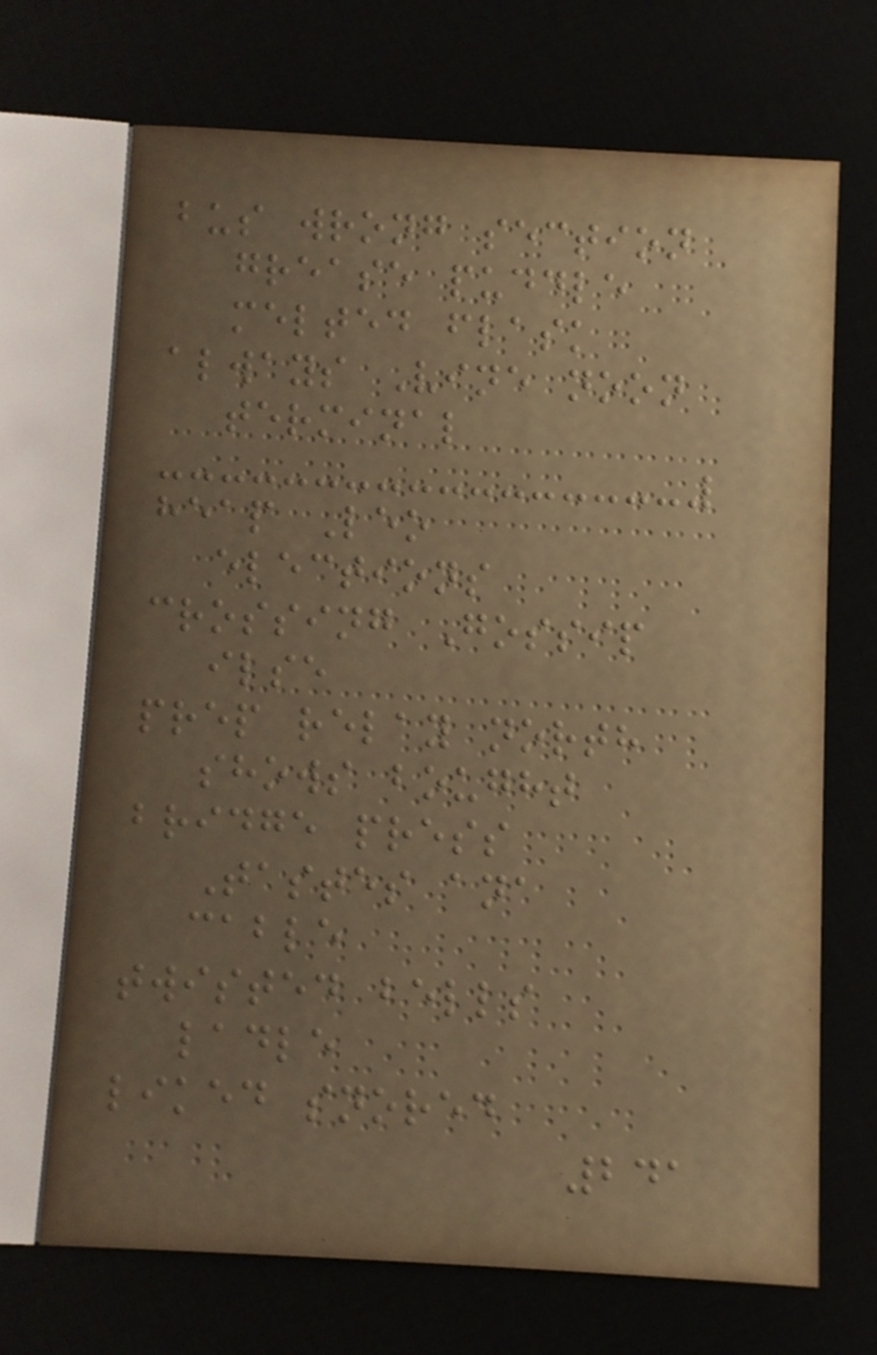bus wrong section
grease puddle
melted flask
always Vine noon
terminal
heap Leo
elections
crossing Gossip
ilse
prep relay north
shows bought
bridge press
Tastes ana
cable
twisted bells
ladle
liked snored
241
